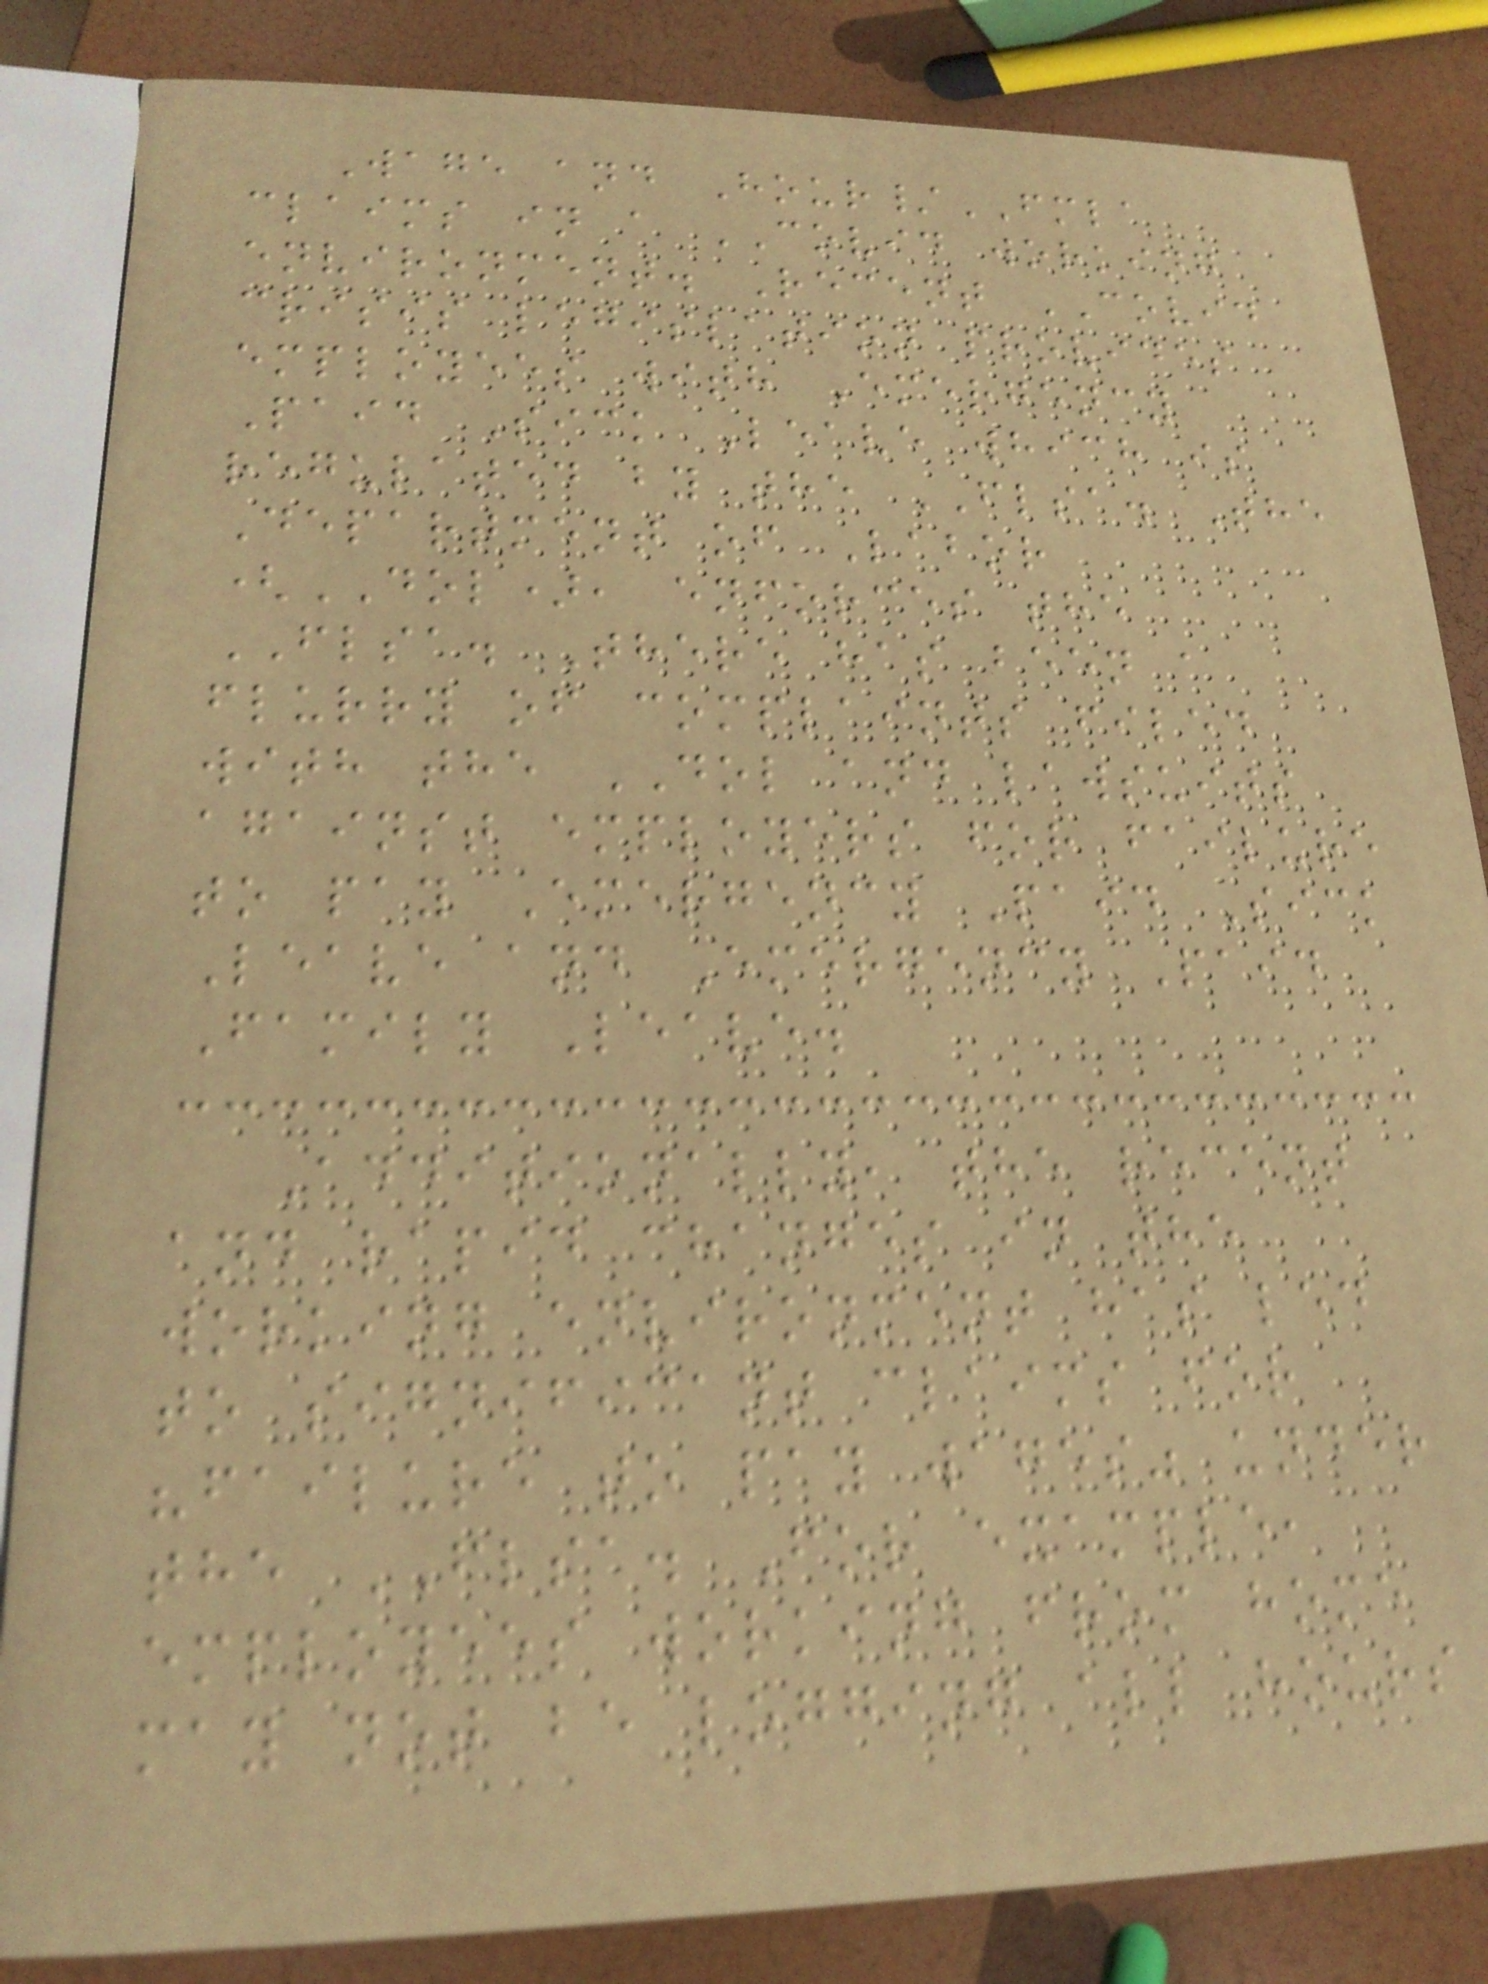Wage and Hour/FMLA
claims in a COVID working
environment. Recent COVID
crisis legislation provides
employees with Emergency
Paid Sick Leave which is
regulated by the FLSA. The
Department of Labor
(DOL), enforces the
FLSA. There has been a
flurry of complaints filed
with the DOL and lawsuits
against employers for failure
to pay Emergency Paid Sick
Leave and Emergency Paid
Family Leave.
Additionally, the recent
and rapid changes in the
working environment has led
to significant claims for
"failure to pay wages" under
the FLSA. For example,
employees working from home
may not be logging all hours
